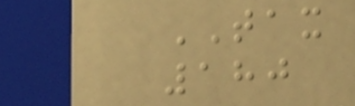TAX
180
